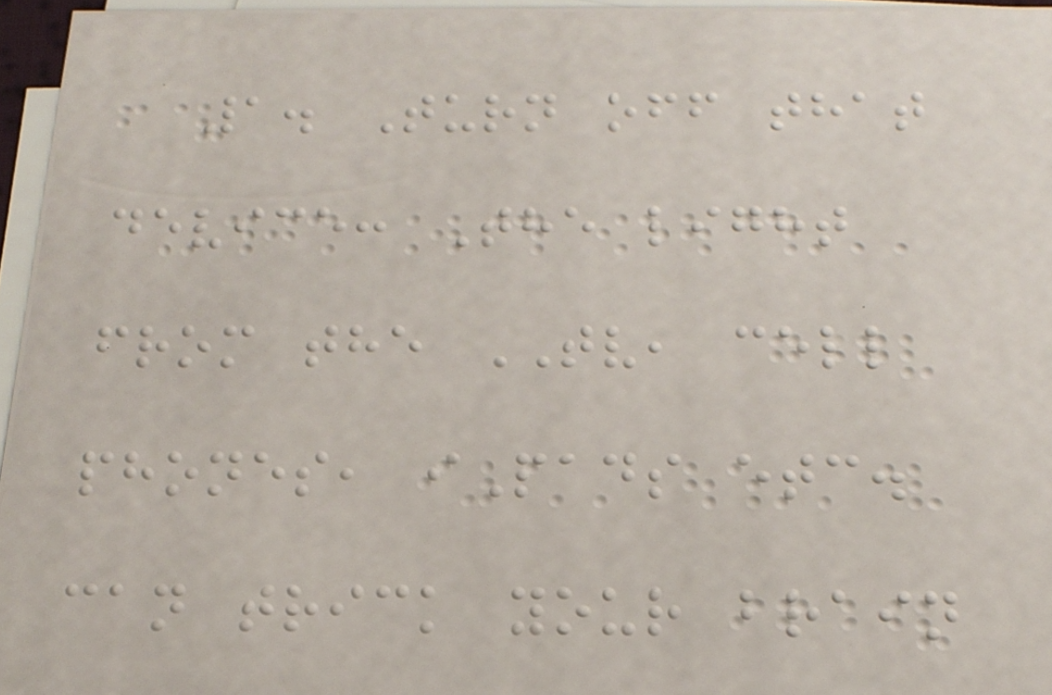1. Turn off that
device: The light
from the TV, cell
phones, iPads etc.
can trick your brain
